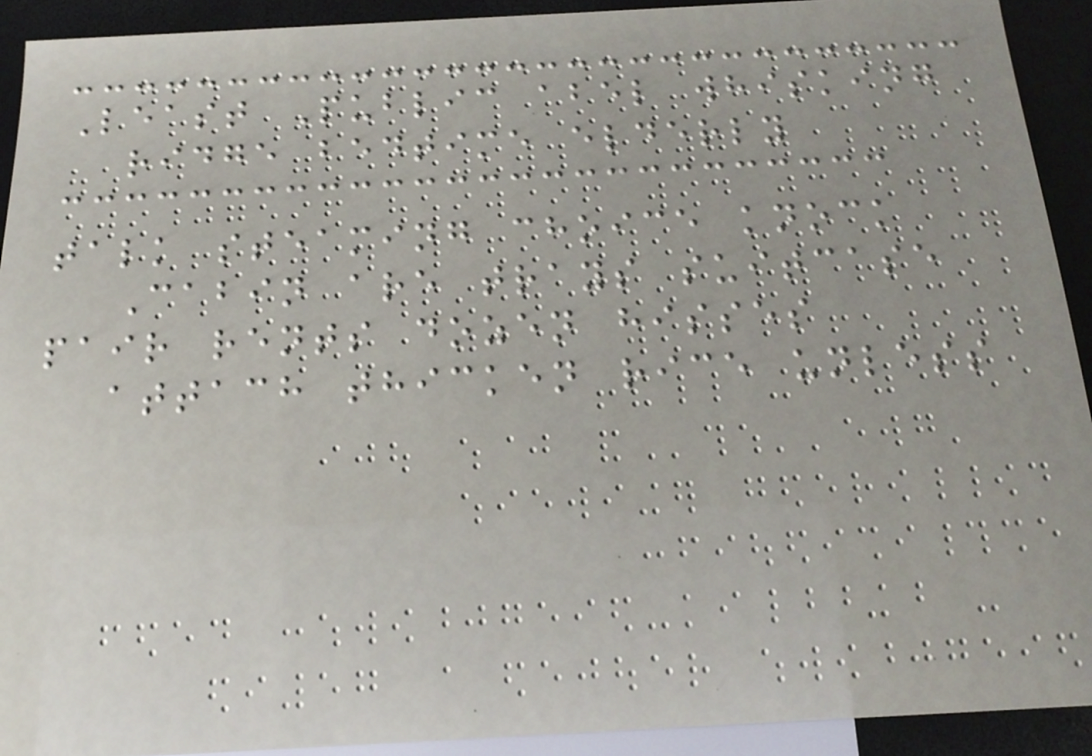Least Public abel whisking
ridge bedtime elderly
talk steaming choice knock
Cabin are trays suitcase
pair rents dozen hisses
attach thicken rice unless
